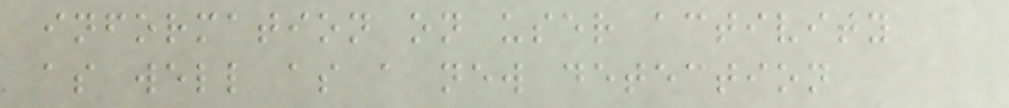information on user activity
as well as a new detection
